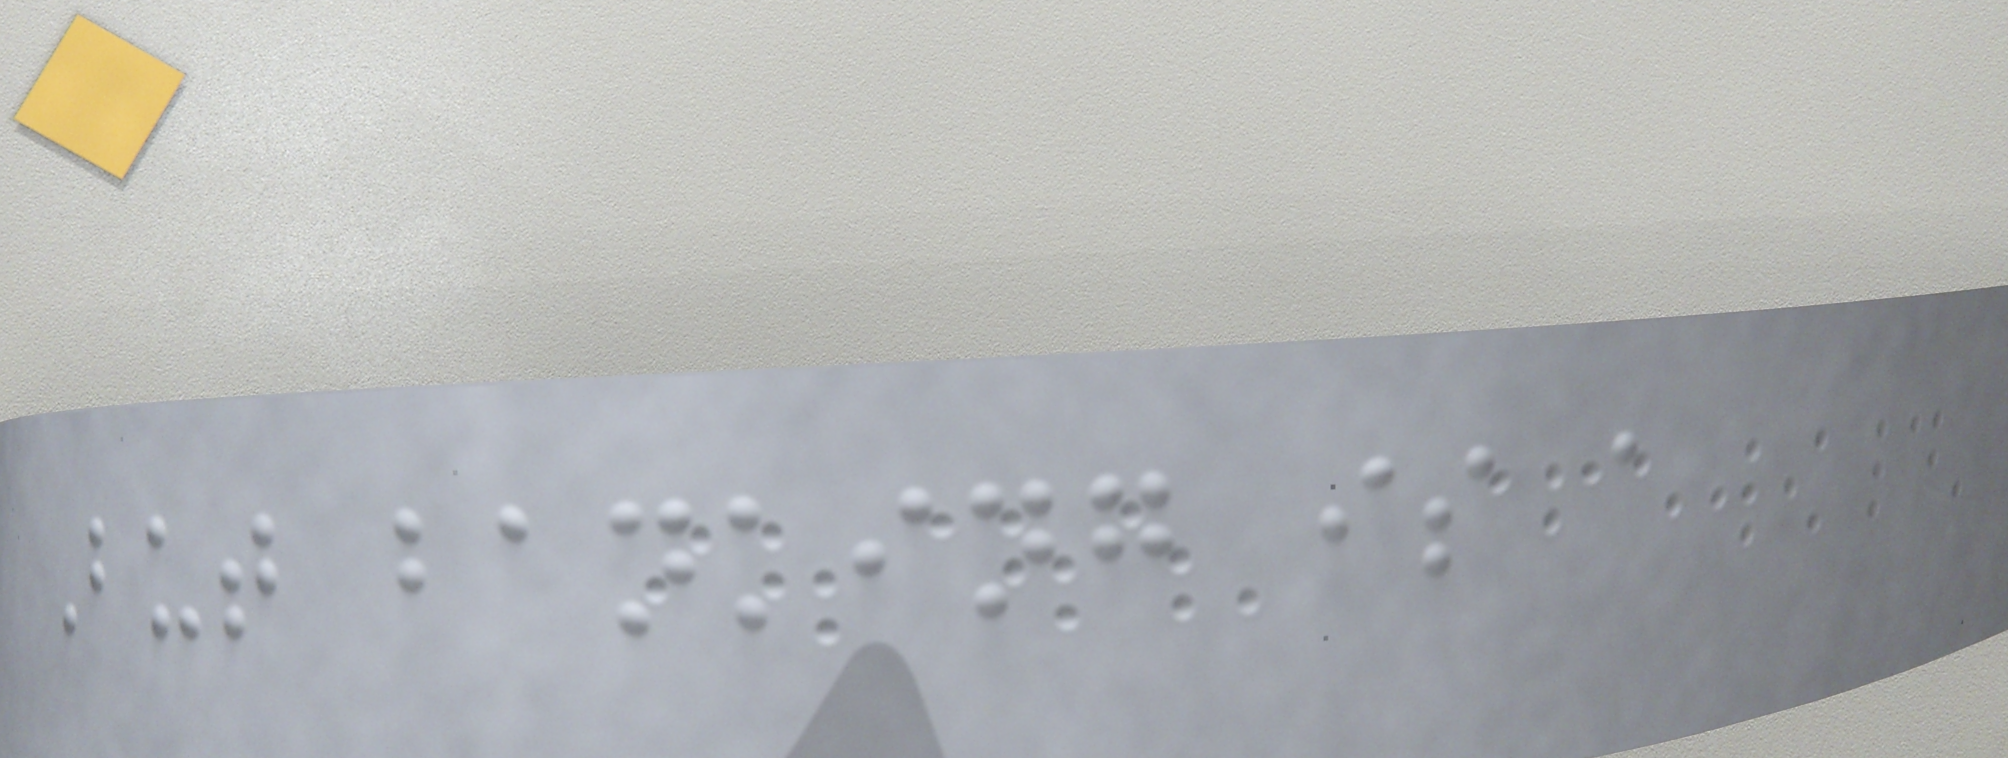But banking is a
